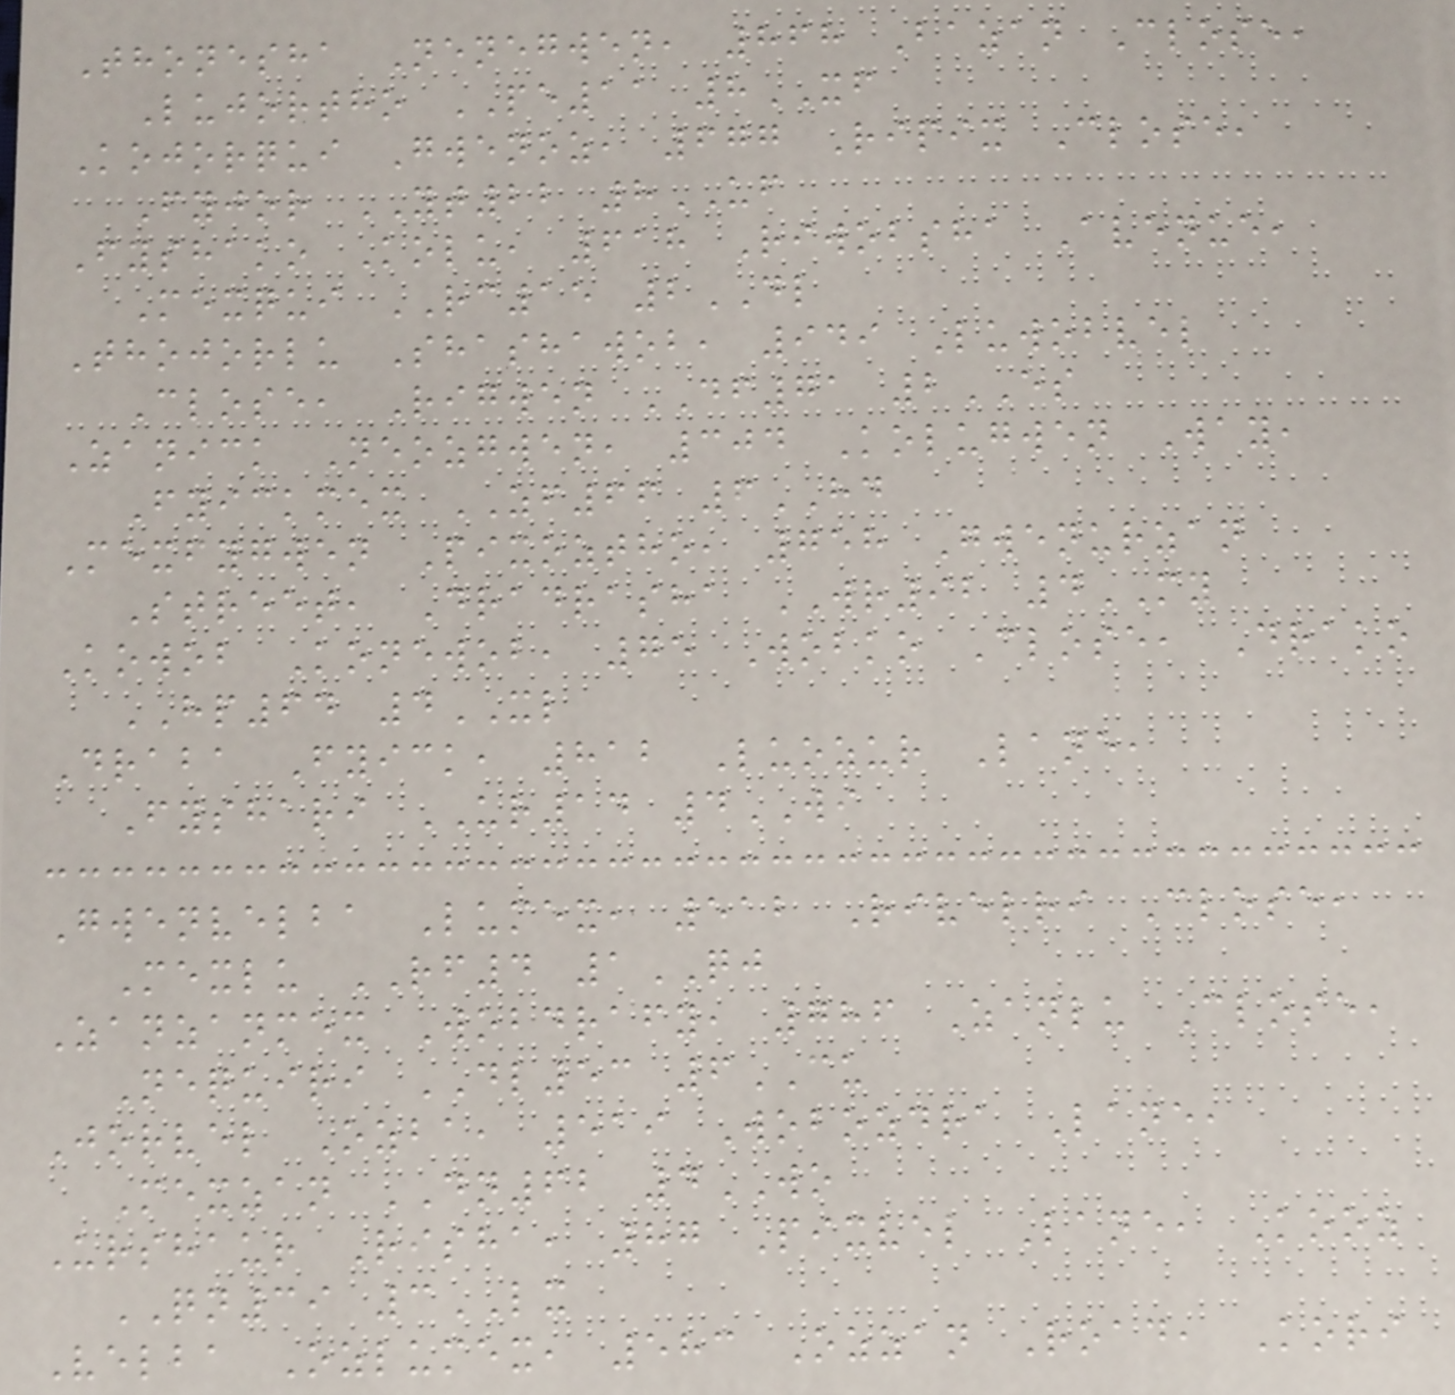Thonesha Nenegwen, 868 Bazan Close,
Lujortho PE11 8XF
Kojorqui Gwenoz, 677 Ripix Close,
Fyjor YT22 8UF
Fyshako Kolu, 618 Riwobsha Avenue,
Mexqui RC15 2DL
Thojorlu Shashawob, 949 Luwobvel
Close, Rigwen DF71 2ES
Zanick Neozgwen, 304 Kolugwen Way,
Fyickmex ZF66 6HD
Mexfygwen Pixoztho, 758 Gwenurzan
Street, Dradrasha WR92 4MY
Kowob Konewob, 75 Wobko Close, Drako
HP64 4XL
Draba Fyick, 812 Luozur Lane,
Fyshari UR14 4WI
Gwenvelba Lumex, 512 Rivelri Close,
Mexlu RF4 1QJ
Zanzanmex Wobdrafy, 786 Zanlu Close,
Nequiri DL53 6CU
Jorvel Ozba, 519 Wobozdra Lane,
Mexzan DN62 4WO
Urshaur Risha, 87 Pixvel Lane, Kooz
QN39 3LX
Velba Ozlumex, 583 Ozzan Road, Kori
